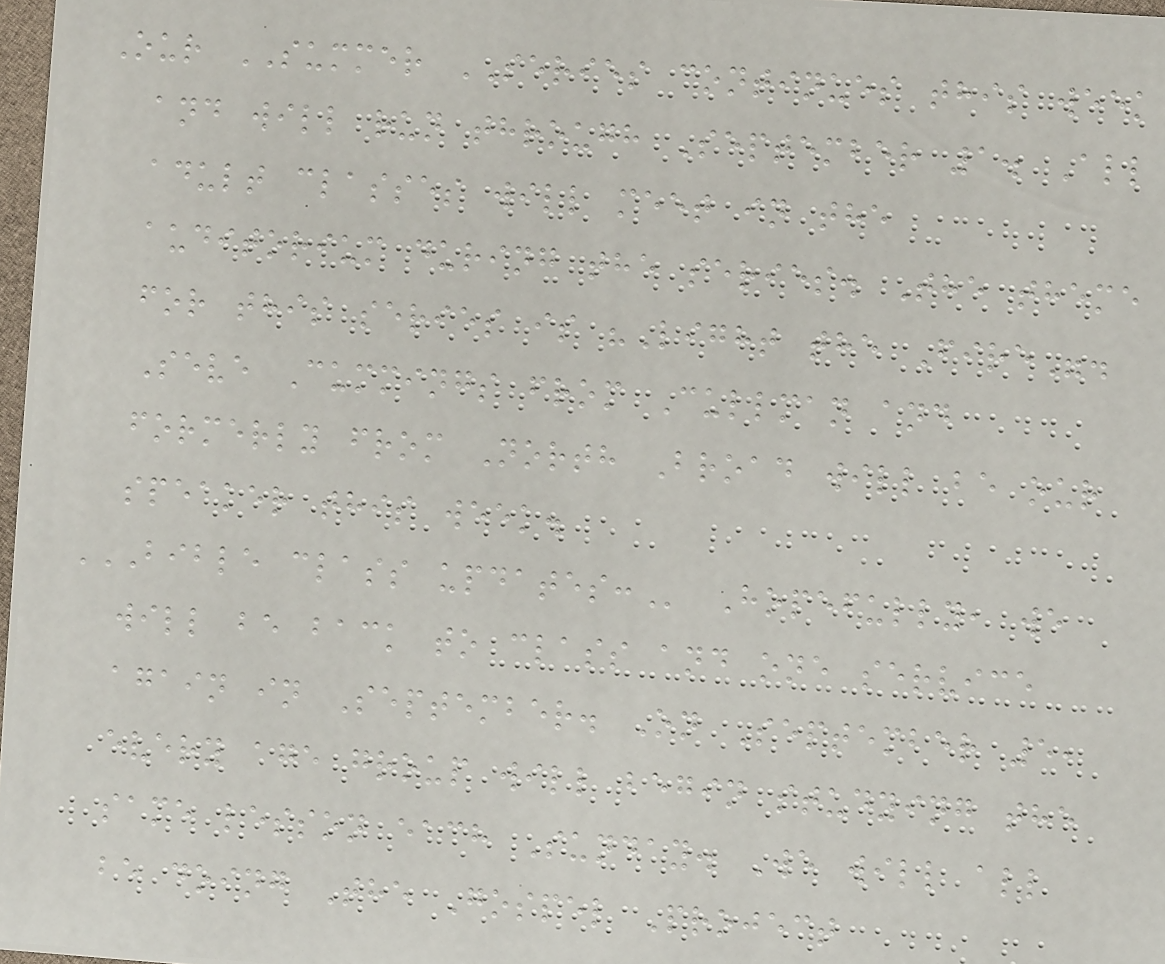Our SUMMER SERIES continues this week
and will run through September 1. All
adult classes will meet in the
auditorium during the series. The theme
for this series is "Light the Fire".
Seve Cummings from Cullman and
formerly from North Broad will be our
speaker this week.
BIBLE CLASS UPDATES: Hopefully, we
will be back to class and one service
again in September. On September 5,
every age group will begin studying the
same lesson each Sunday. We will all
be doing The Gospel Project
